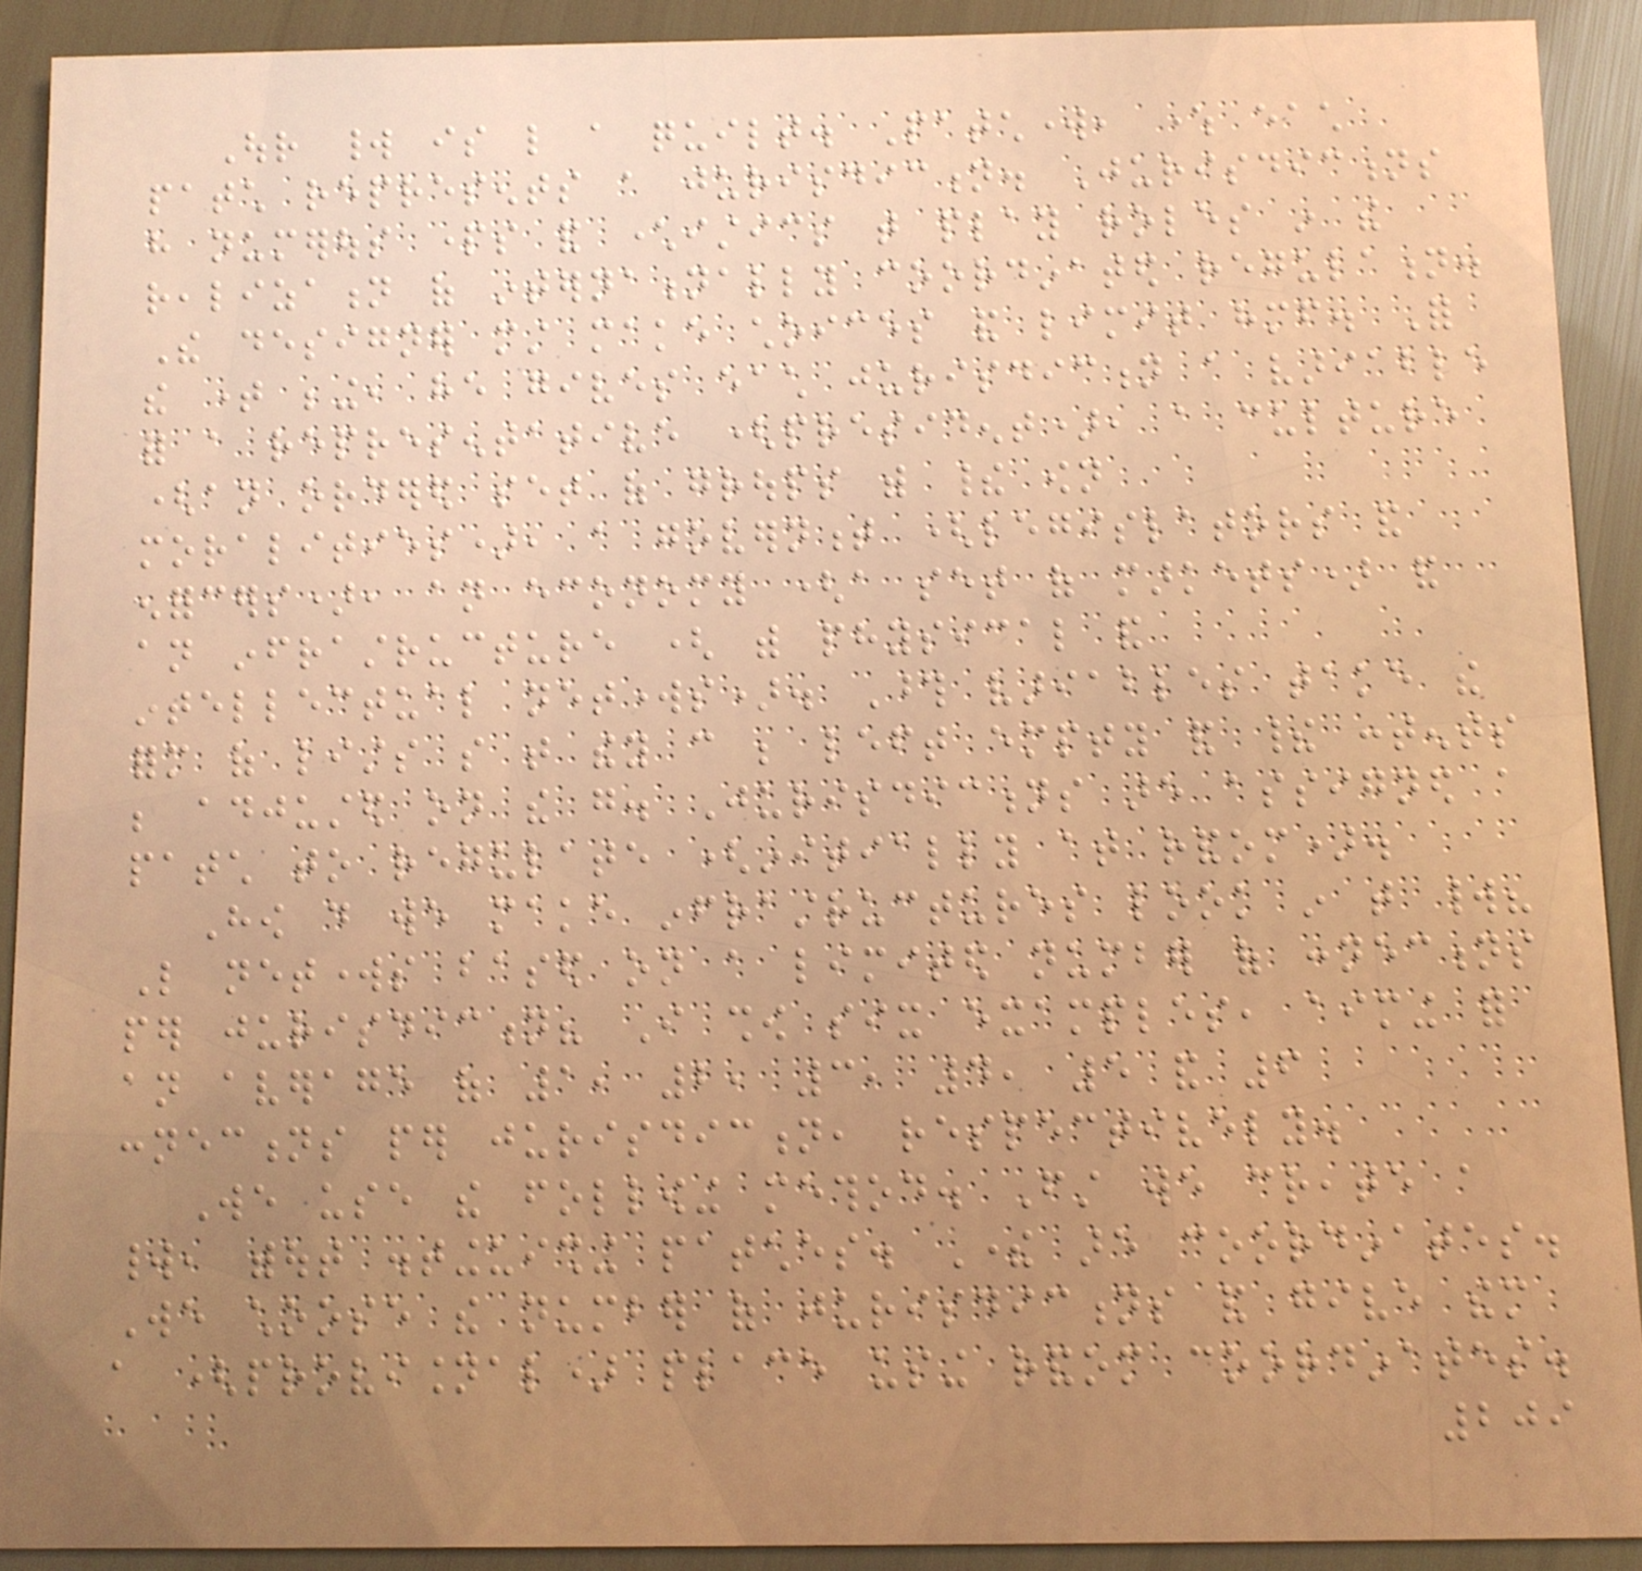Our world is like a quilt. Patchwork, where each
patch represents a jurisdiction. Jurisdictions
have numerous parts and characteristics that play roles in the
realization of internationally coordinated regulation.
The designer must make choices and limit himself. For
the time being, he gives each jurisdiction a variable
for a representative (president), a culture
(an ordered set of groups with their own
moralities), a government (legislators and
enforcers), an economy (a set of markets) and
an infrastructure ( with physical and
intellectual networks). Those variables take the
form of lists so that they can be left empty and their contents
be adjusted on the go. Jurisdictions are assigned a
patch to regulate (initially at random).
How do we make infrastructures look in that world?
Like networks based on a limited number of connections
per jurisdiction? I show six examples, aiming for
an average of 1, 2, 3, 4, 5 and 6
connections per jurisdiction, respectively.
We use the following method. First we create a
world, without distinguishing patches. There are coordinates.
We choose the number of jurisdictions and give them
a (provisional) place using random coordinates.
209
